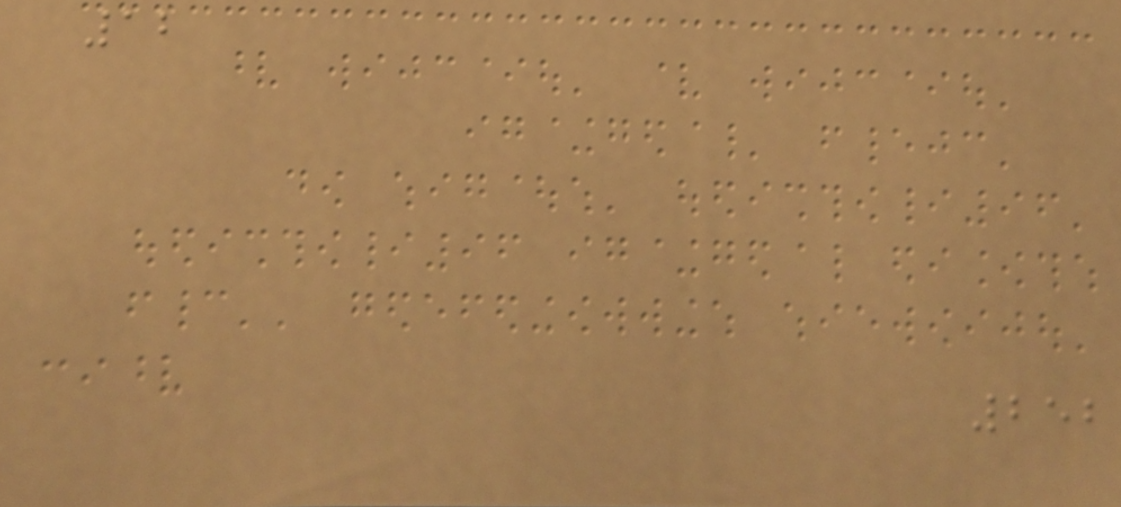12
252
